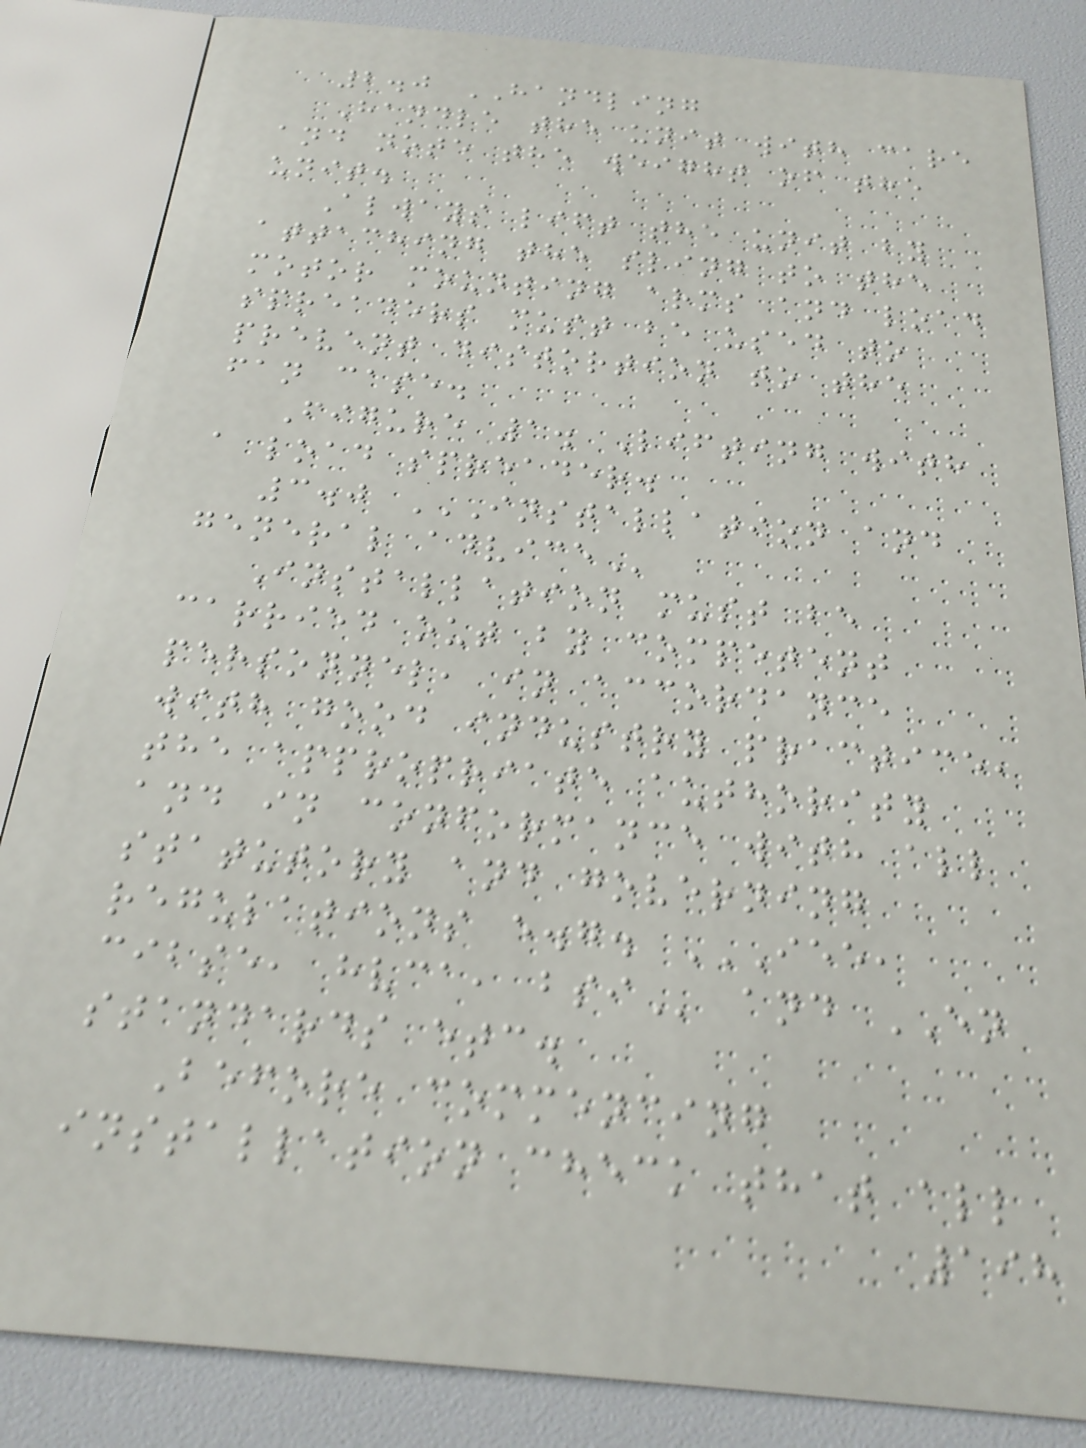2.0 HANDLING
Handle the unit with care
and note the weight of the
unit.
Always lift the unit by
attaching the sling to the
motor mounting arms and load
spreaders must be used to
prevent distortion to the
fan case.
Figure 1. Lifting with
a load spreader.
3.0 INSTALLATION AND
GENERAL ADVICE
Installation must be
carried out by competent
personnel, in accordance
with good industry practice,
the appropriate authority
and in conformance with all
statutory and governing
regulations e.g. IEE,
CIBSE, HVCA, BSI and EN
standards etc.
Before commencing
installation check that all
198
